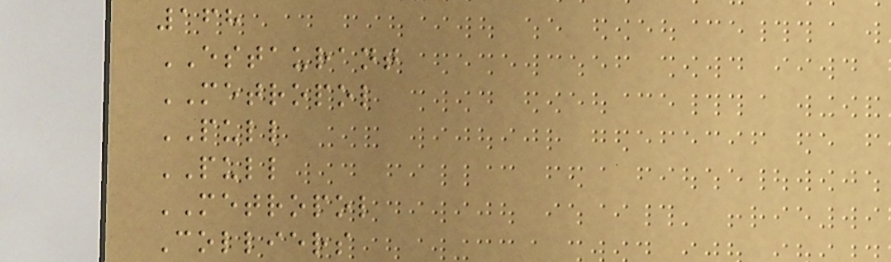168
ESTAURANT
METROPOL
PULL
PULL
METROPOL
Colliers
